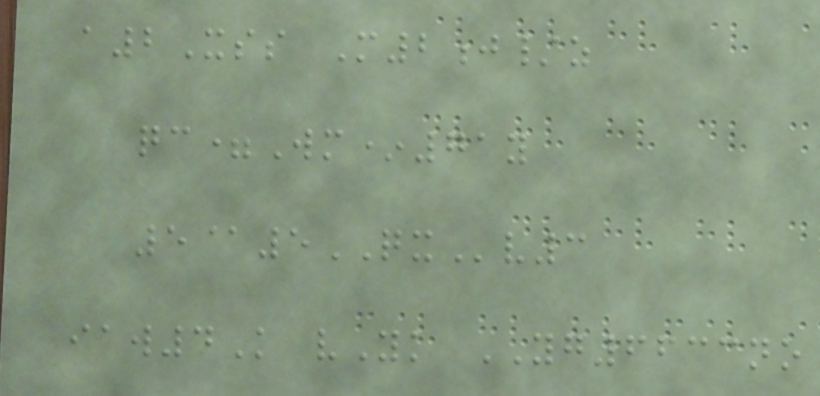a2Xss M2j/z
qc=Wm*71y
5@5QXv3
iaw4K vYk YG6633no
